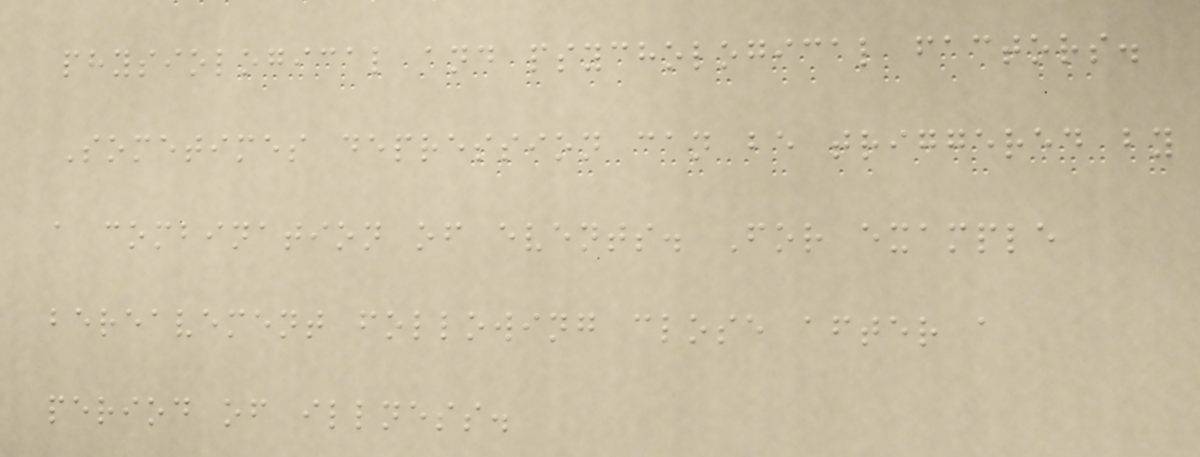physiological and psychological factors.
Sometimes depression can be triggered by
a combination of events. For example
bereavement following close after a
period of illness.
